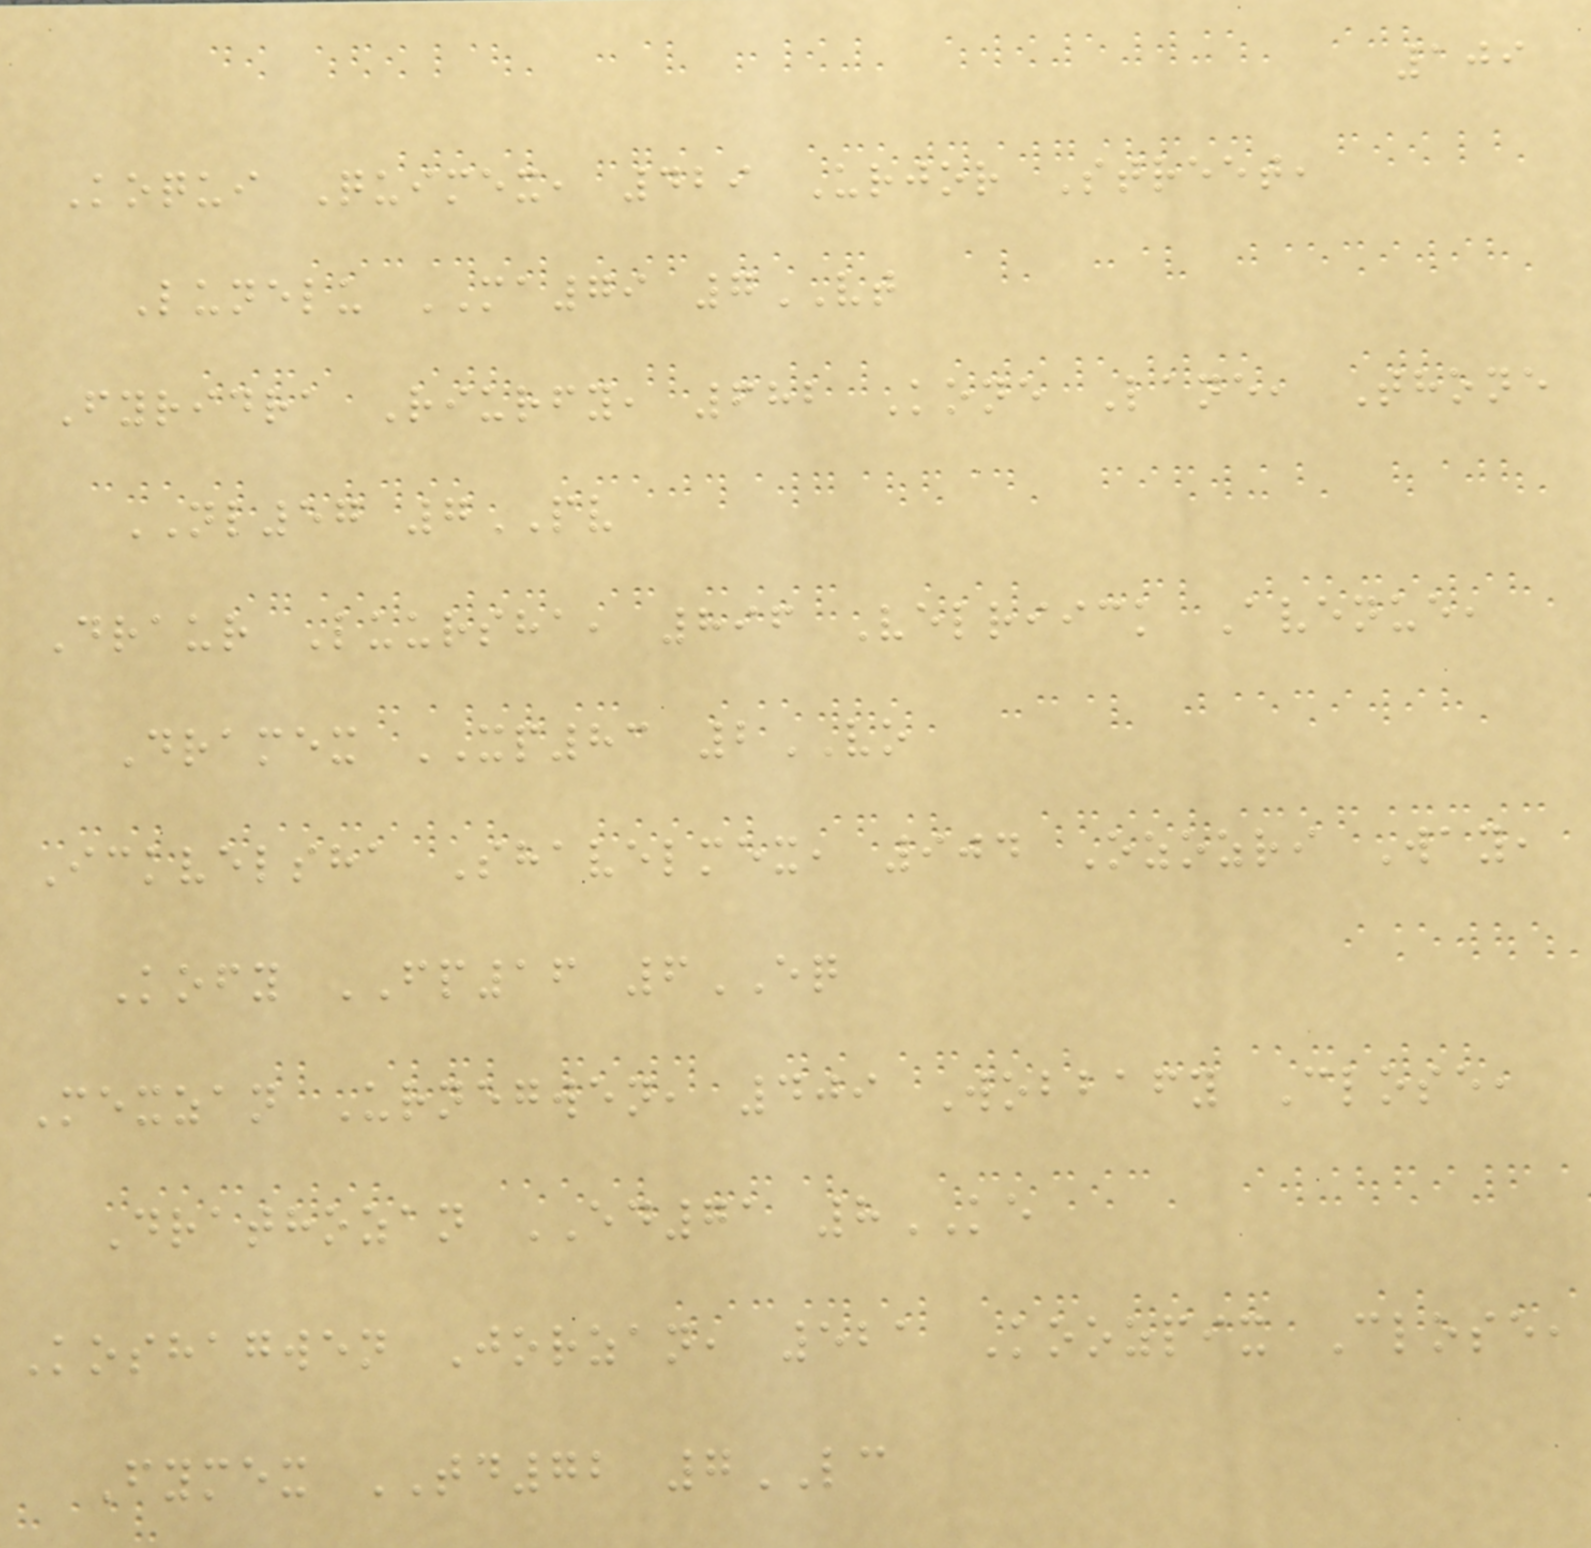109
Koqui Quimex, 429 Urjor Street,
Lunelu MA79 7VT
Fyridra Riurfy, 682 Kone Lane, Thone
NL57 7PV
Draur Luursha, 896 Velriick Avenue,
Dramex XP83 2VO
Ickvelsha Shavelmex, 904 Ozozri Way,
Kofy FP16 6EQ
Mexzan Urnegwen, 409 Wobbafy Close,
Drathozan ED71 8KE
Koshagwen Jorzan, 521 Koozpix Close,
Fymex TD72 7LC
